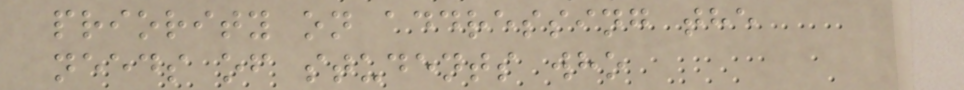priority on addressing the
needs of students who
